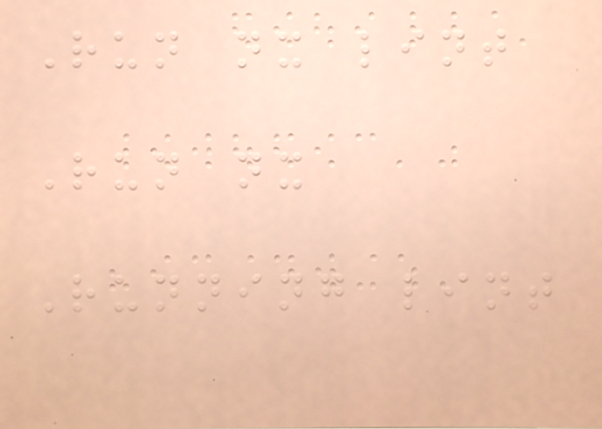Run nx lint
Run nx
Running lint
